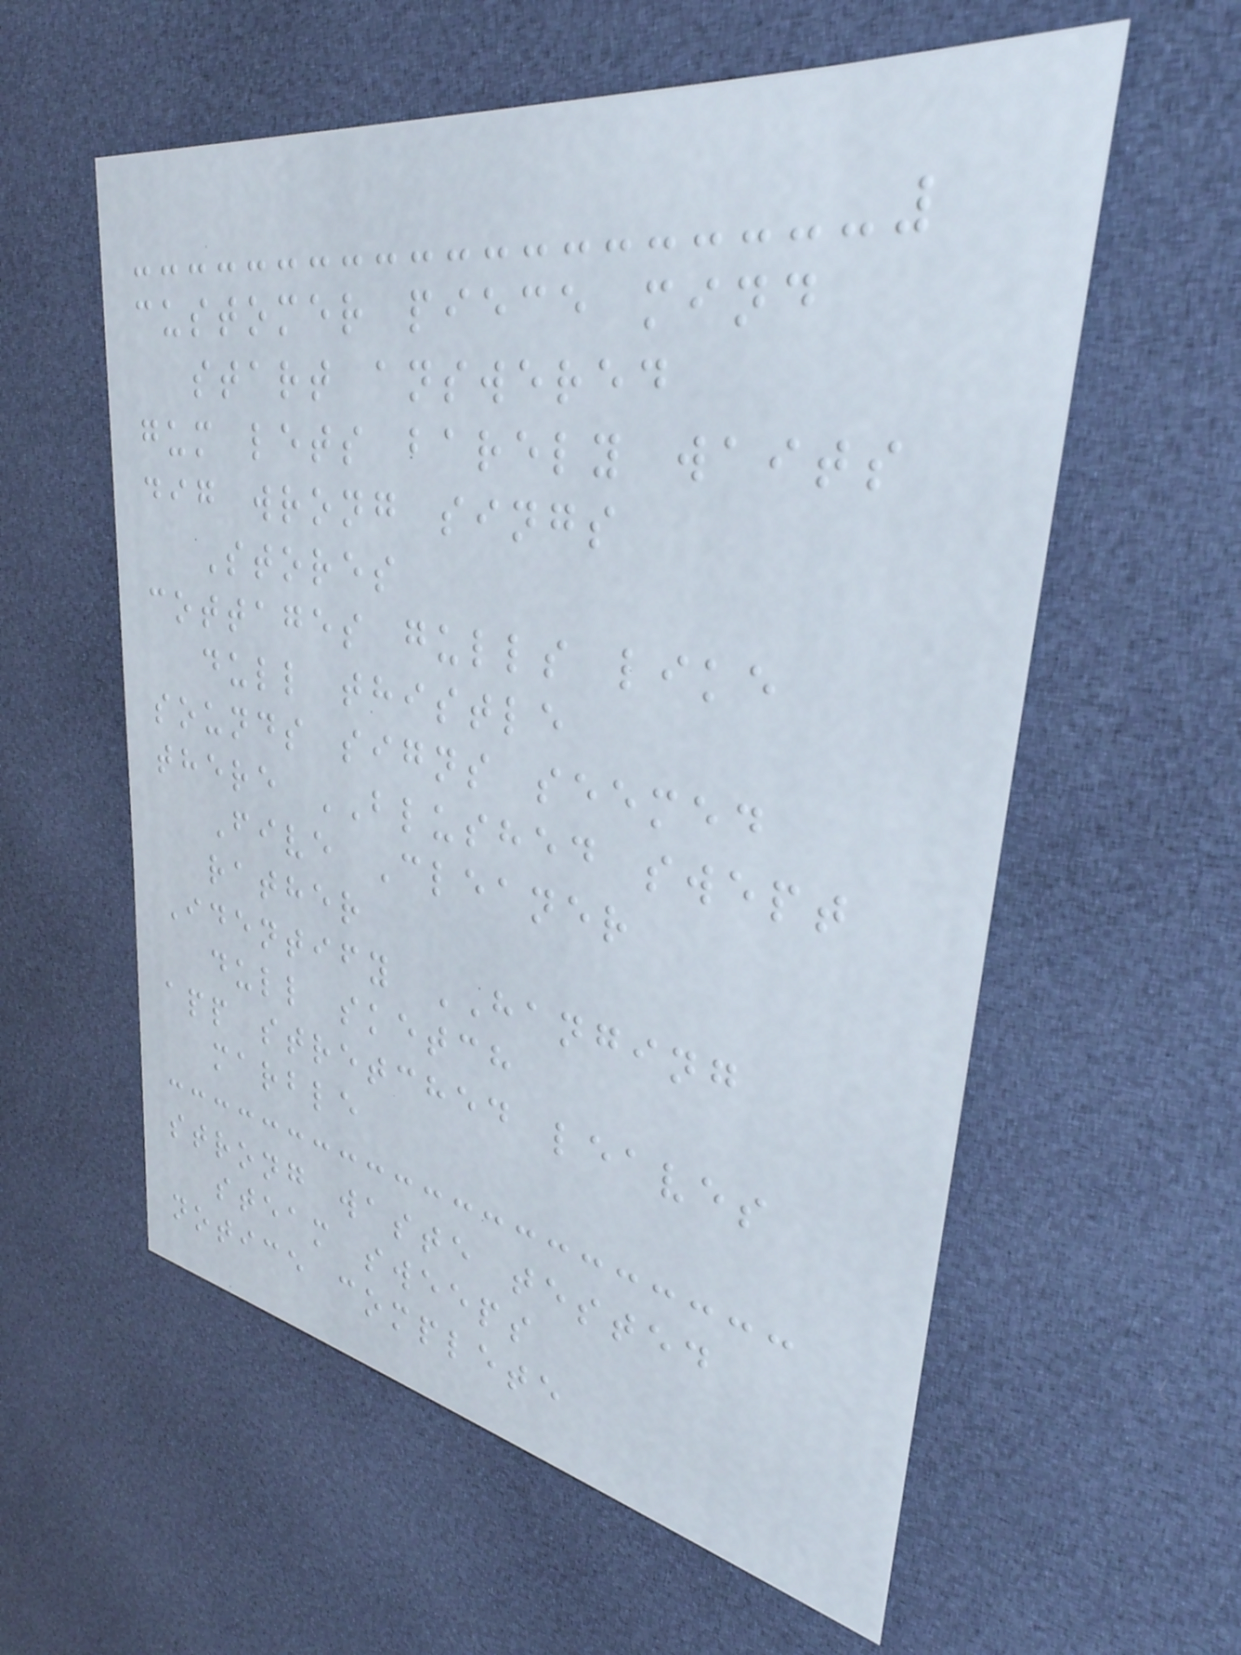customer piece mind
start answered
gum lets barely waits
dig wrong sings
Stores
cottages gulls like
dull thistle
sounds signs seemed
there BLUSHED swept
Five Cleaner
rather
Identify HANGING
dull sketch
app stretched leaves
marble
strong waste tested
steam sweeps
notice complete
